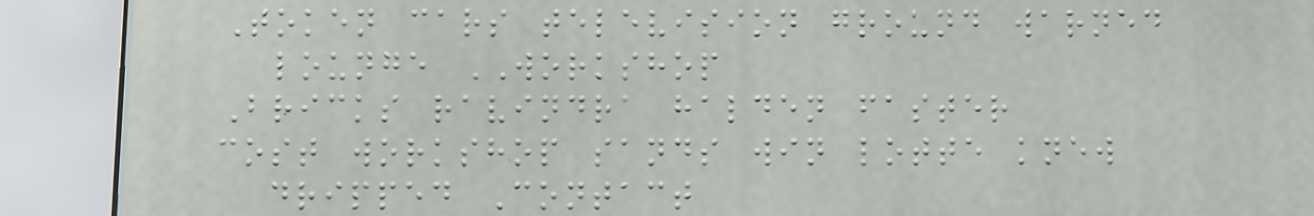Token cars television ground warned
lounge WORKSHOP
Bricks ravindra halden faster
cost workshop sands win lotte knew
dripped Contact
